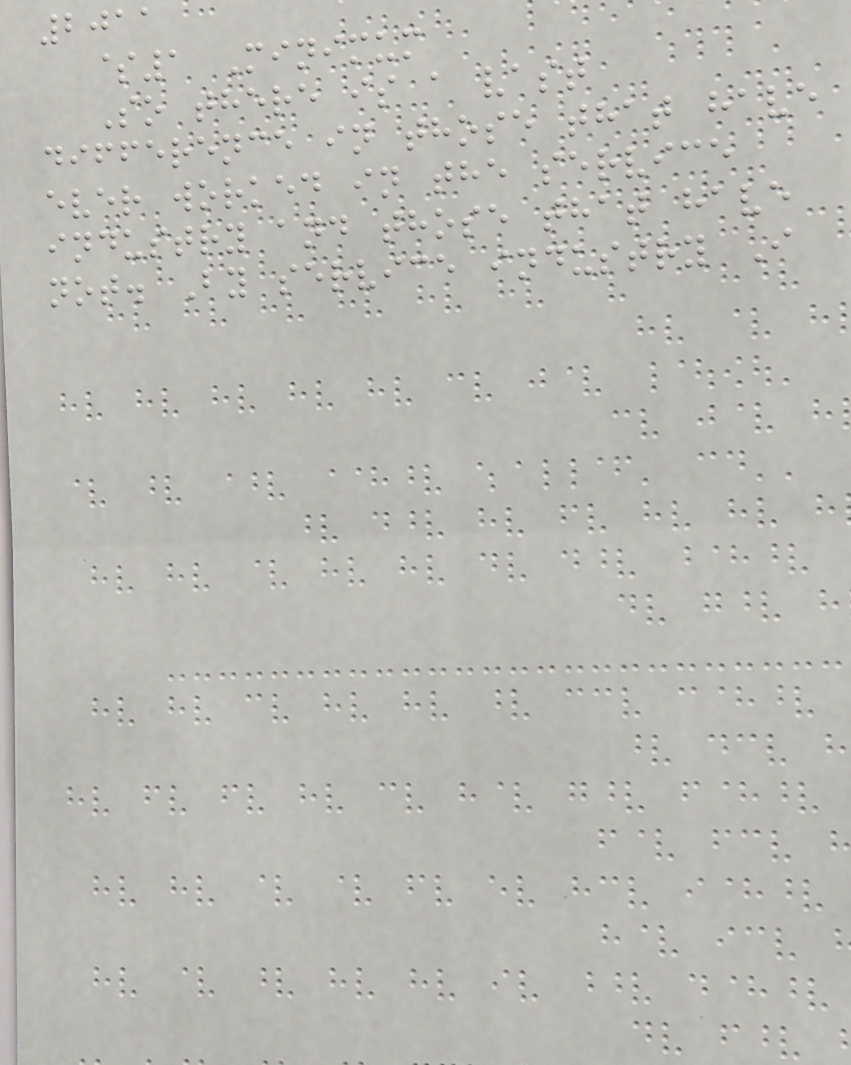2011
$1 Minimum
So there is a vast
difference in those that have
ever worked in the service
industry and those that have
not. By service industry I
